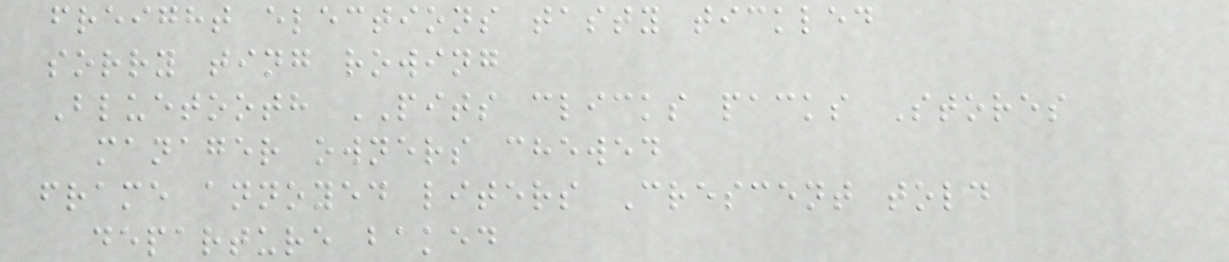freight elections tasty tickled
sorry ting rowing
Bluetooth PITS clicks packs Stores
manager owners chewed
frame annoyed liters Crescent told
departure baked
